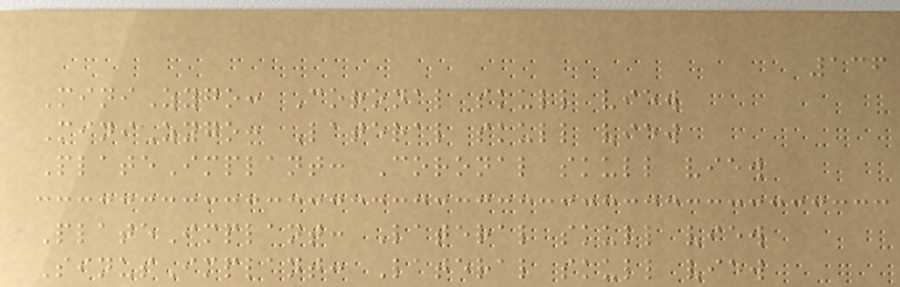136
MiniZygo: Coronal skull view
MiniZygo: Lateral skull view
PlateImplant: Coronal skull view
PlateImplant: Lateral skull view
SinusImplant: Lateral skull view
